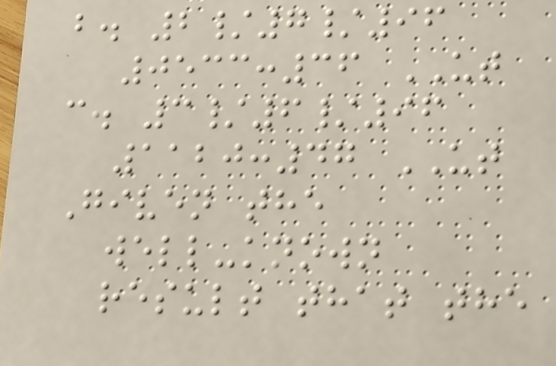b. 2/7/96
0533:36 UT
c. 3/6/96
1120:47 UT
Given the
well-known
result that the
